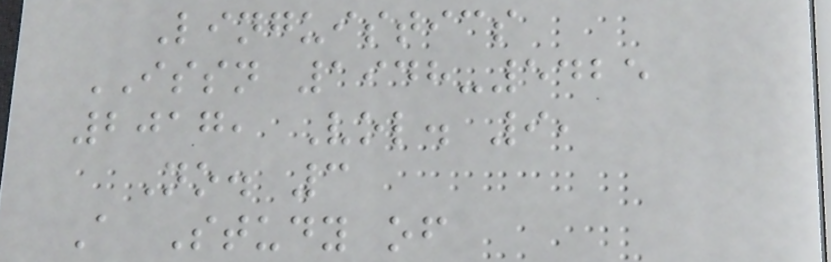Linguistics
ISSN 1948-5425
2017, Vol. 9,
No. 3
A Study of
